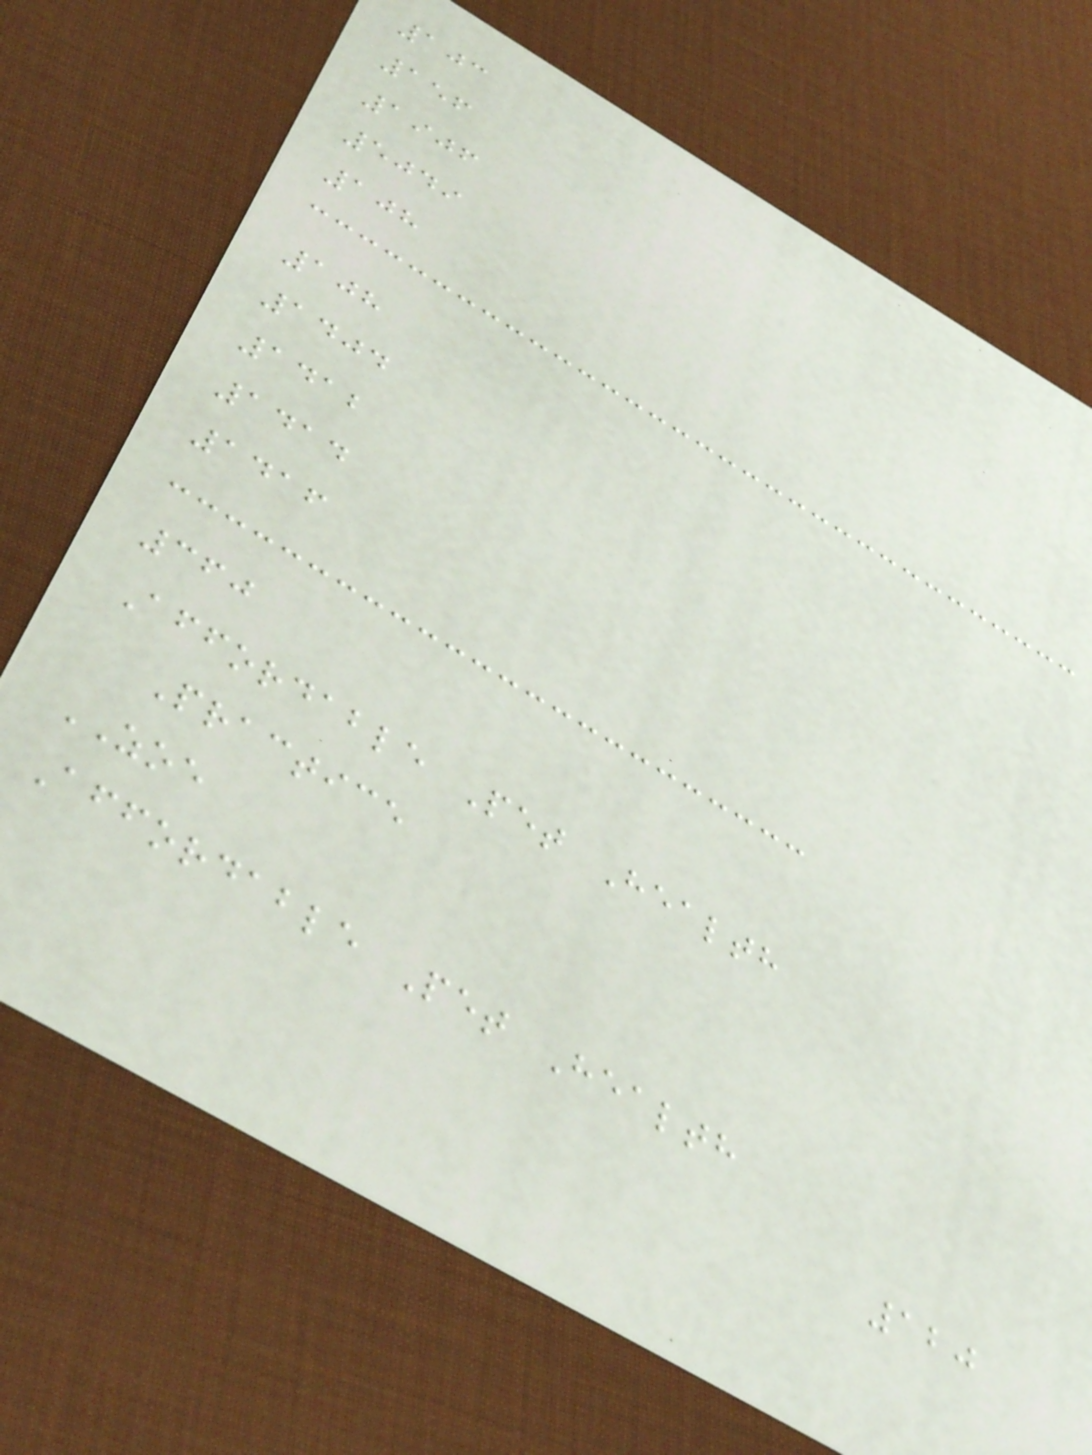103
156
1906
5049
108
108
1404
1412
1414
1416
360
Affordable Pet Health
Practice
ZOE
Affordable Pet Health
120
